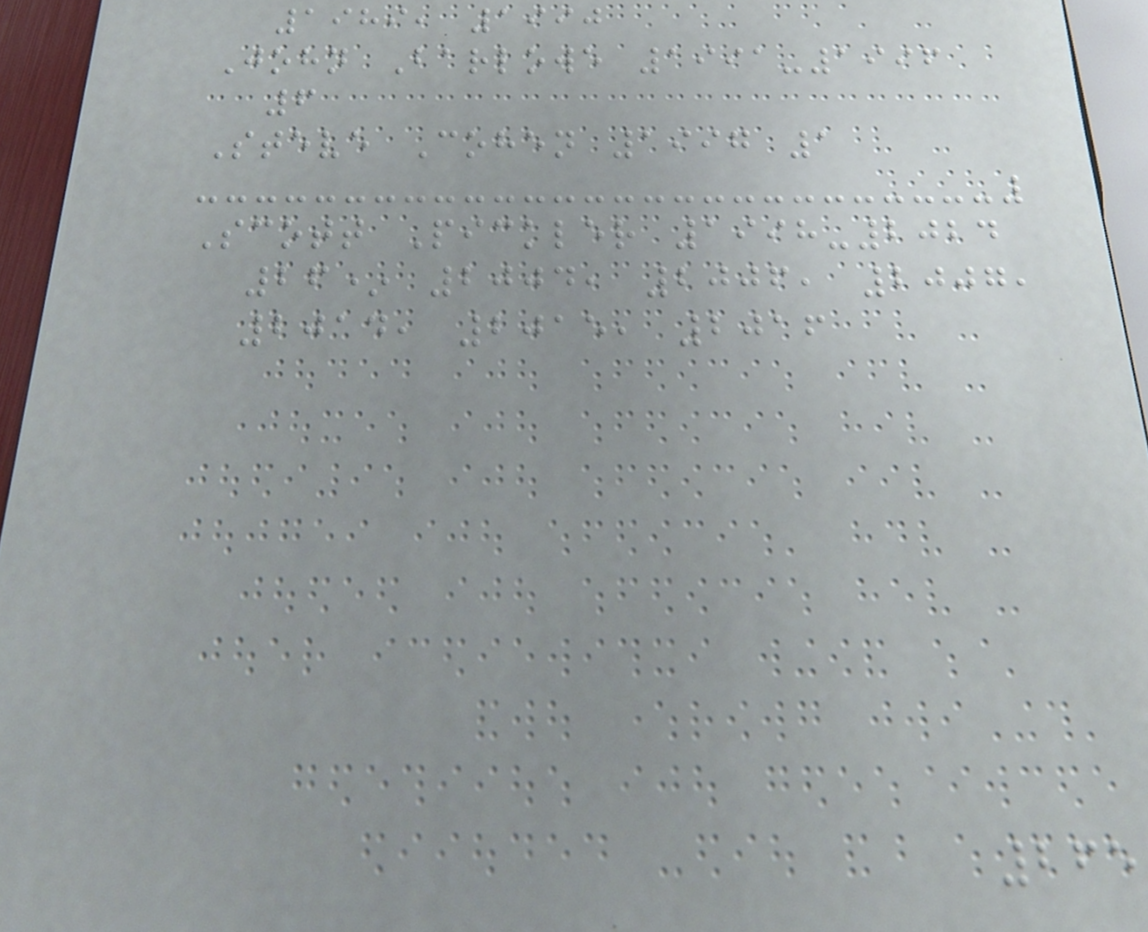1989, 1990
John Barlowe 1991-1996
6
Steve Cohen 1997 1
Scott Pickler 1998-2024
26* 2004, 2006, 2007,
2014, 2015, 2016
265
